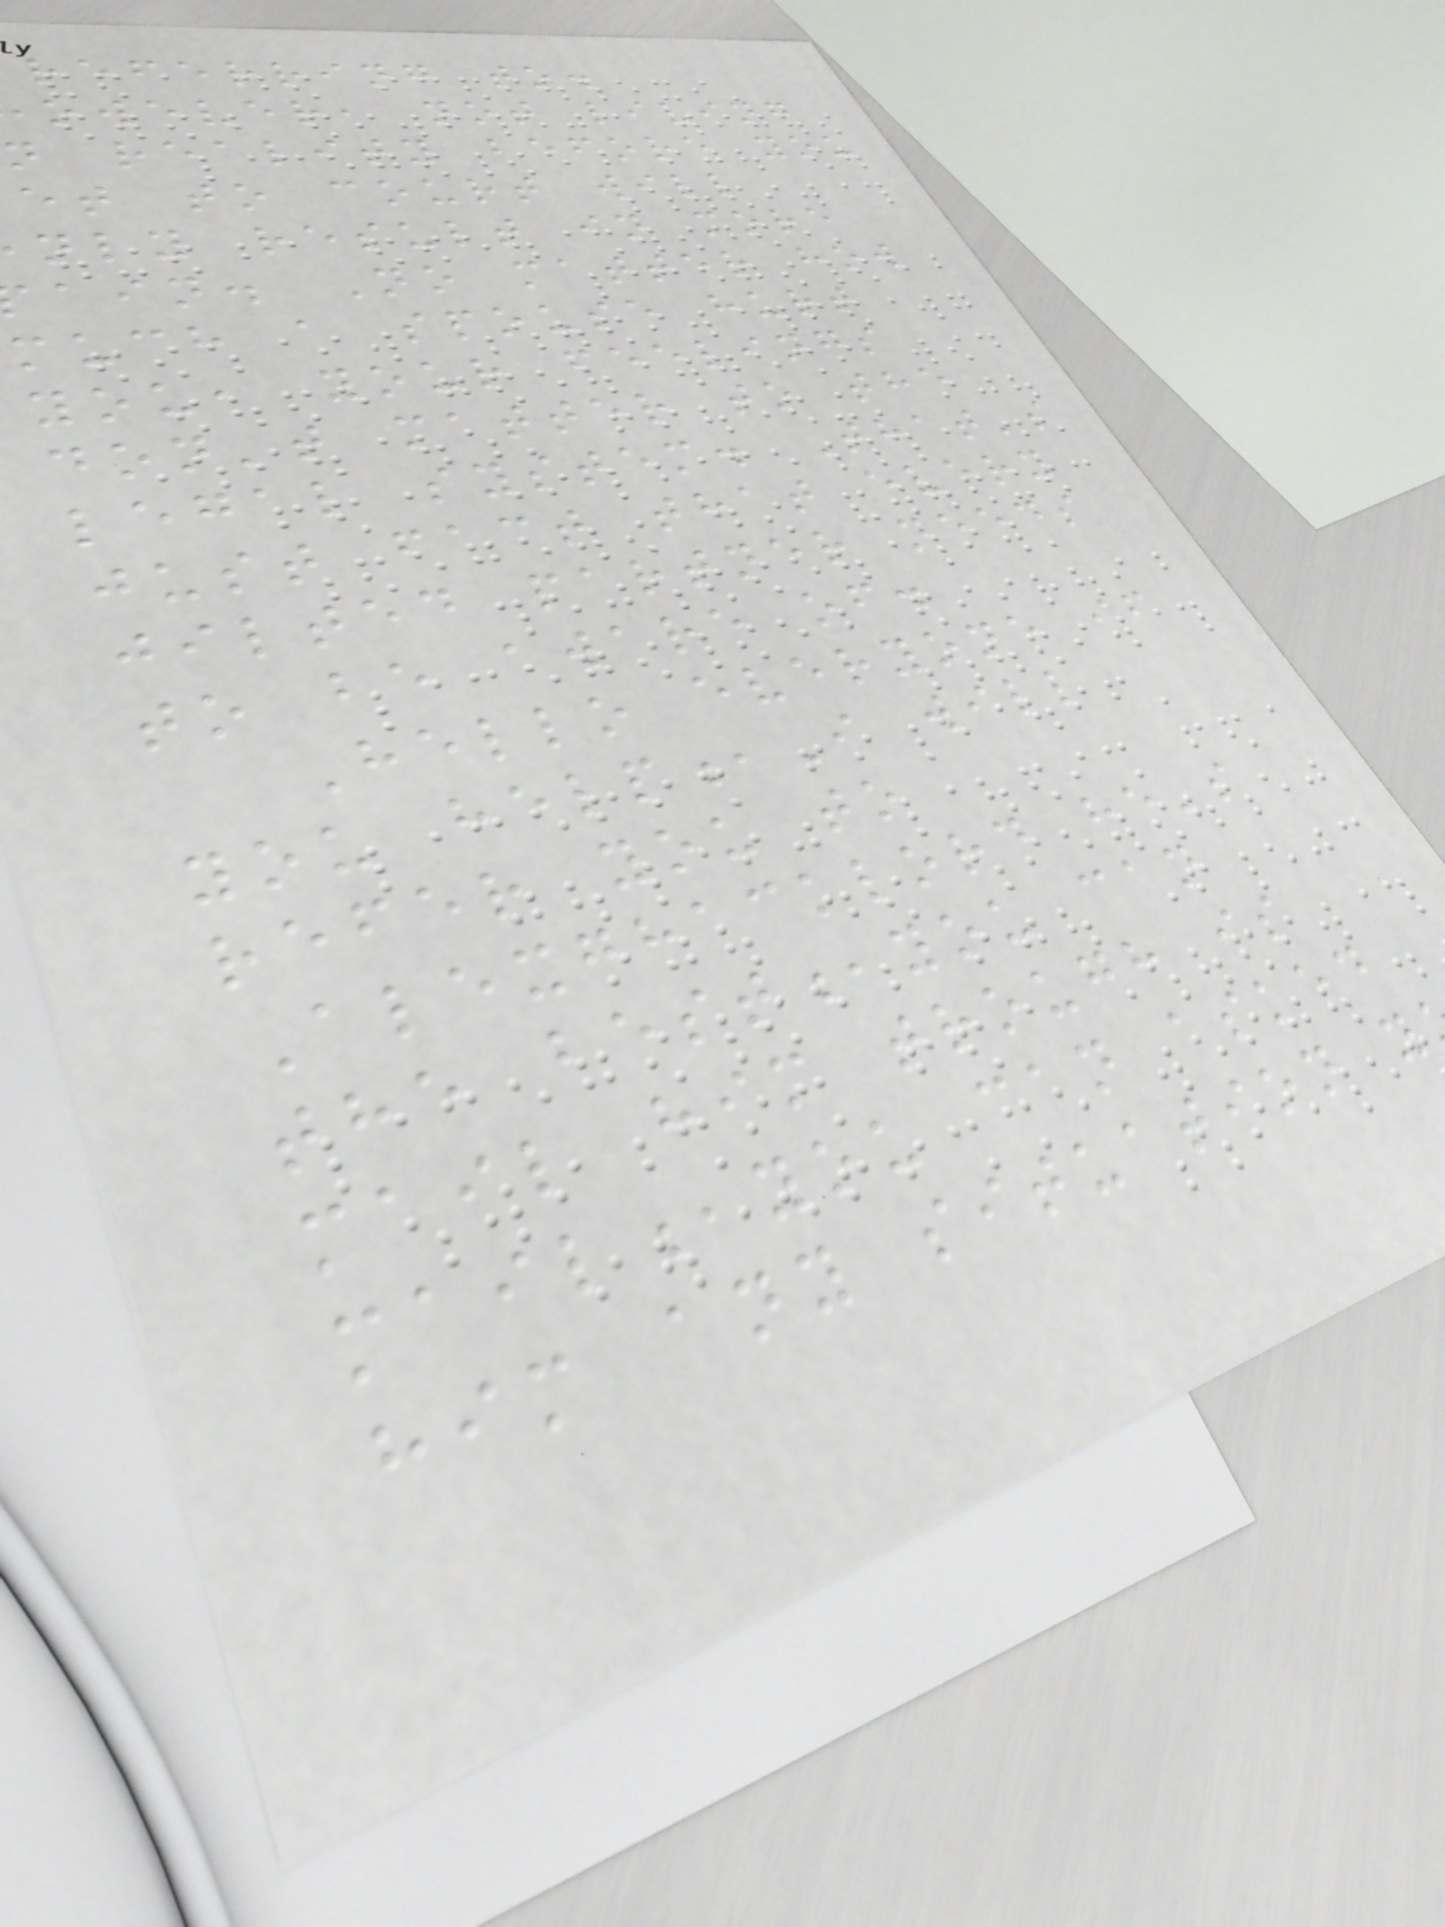referring to.
owever, not living
n reality before you
et to court will
nly result in more
ain. No matter how
much a spouse hurt
you, your feelings
don't matter to the
legal system. That's
just fact that every
jilted partner needs
to be aware of.
Hello everyone if
you help,I will
refer you to
Alexghacklord he's
the best,you can
mail him trough is
mail,you can asked
him any situation y
